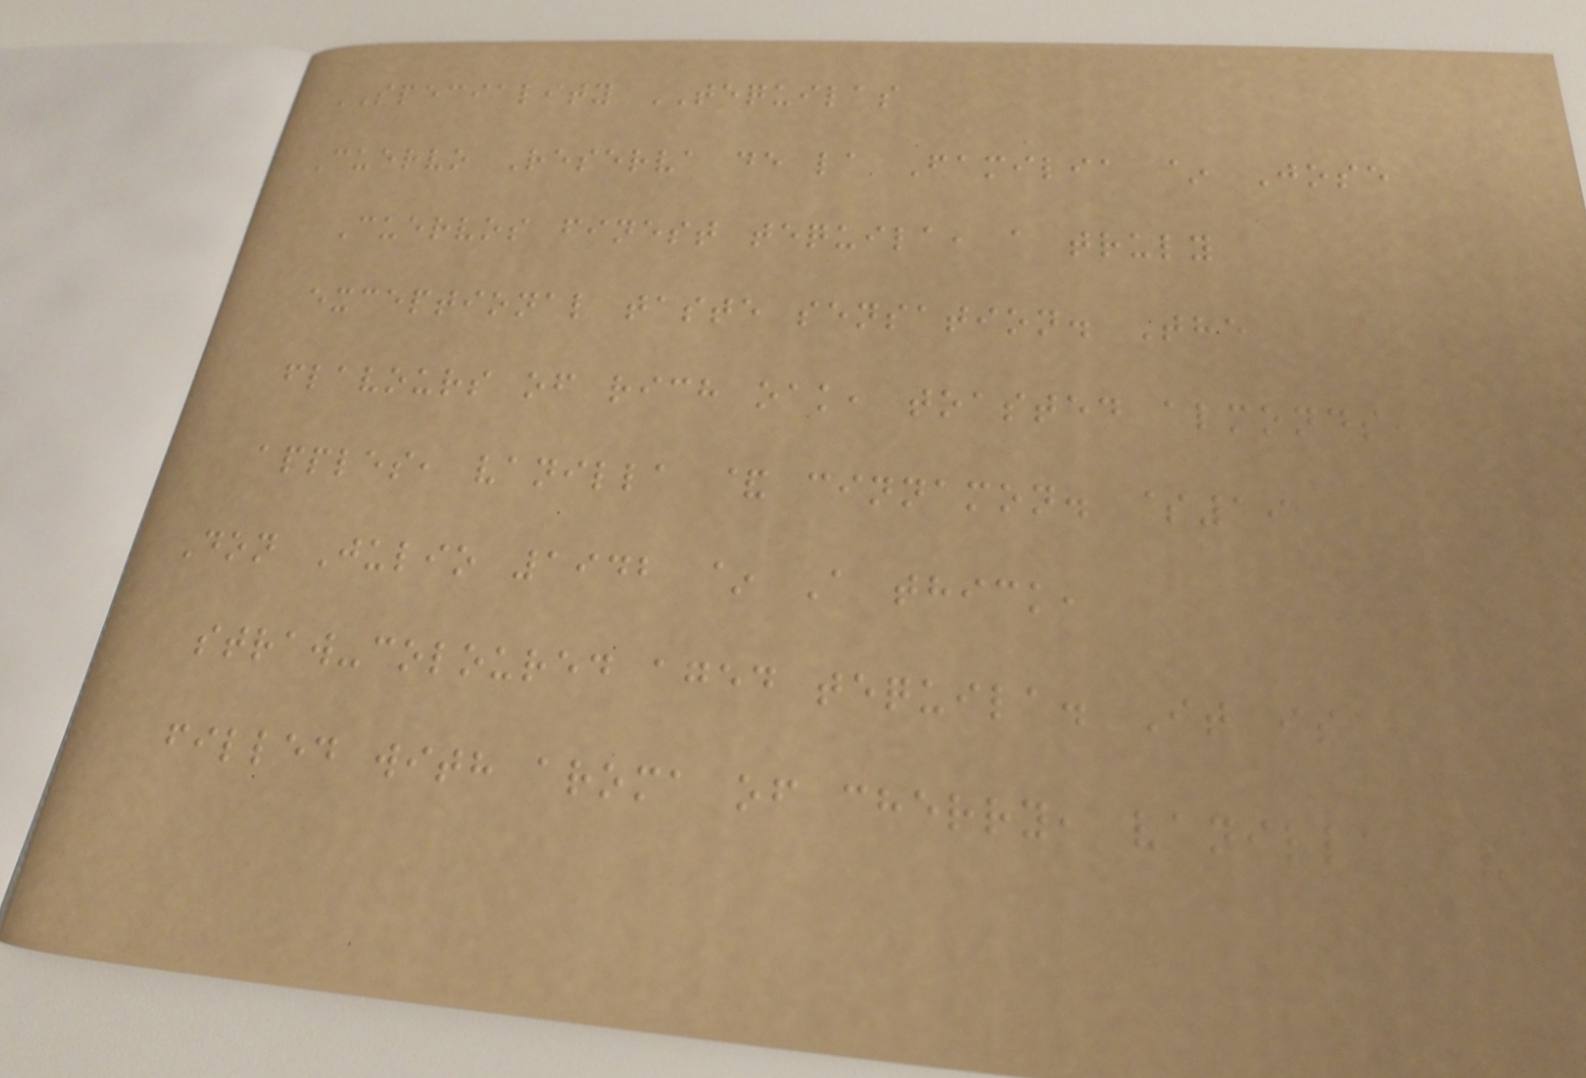SPECIALITY TEQUILAS
Cuervo Reserva de la Familia ~ Jose
Cuervos finest tequila, a truly
exceptional taste sensation. The
flavours of rich oak, toasted almonds,
apples, vanilla & cinnamon. $19
Don Julio 1942 ~ A thick,
straw-coloured aged tequila. It is
filled with aroma of cherry, vanilla &
